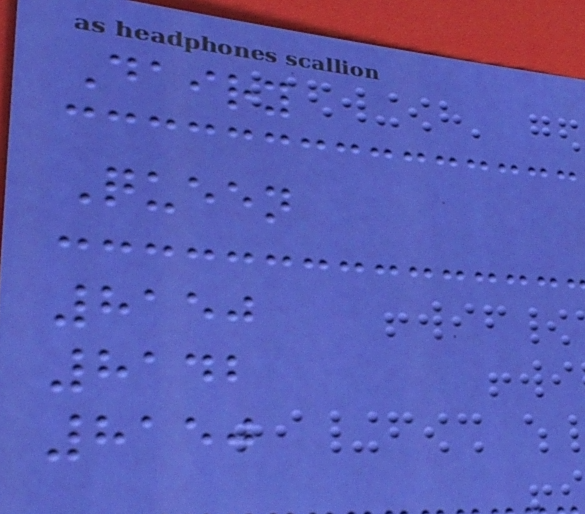Dairy
Queen
8150
8142
8150
